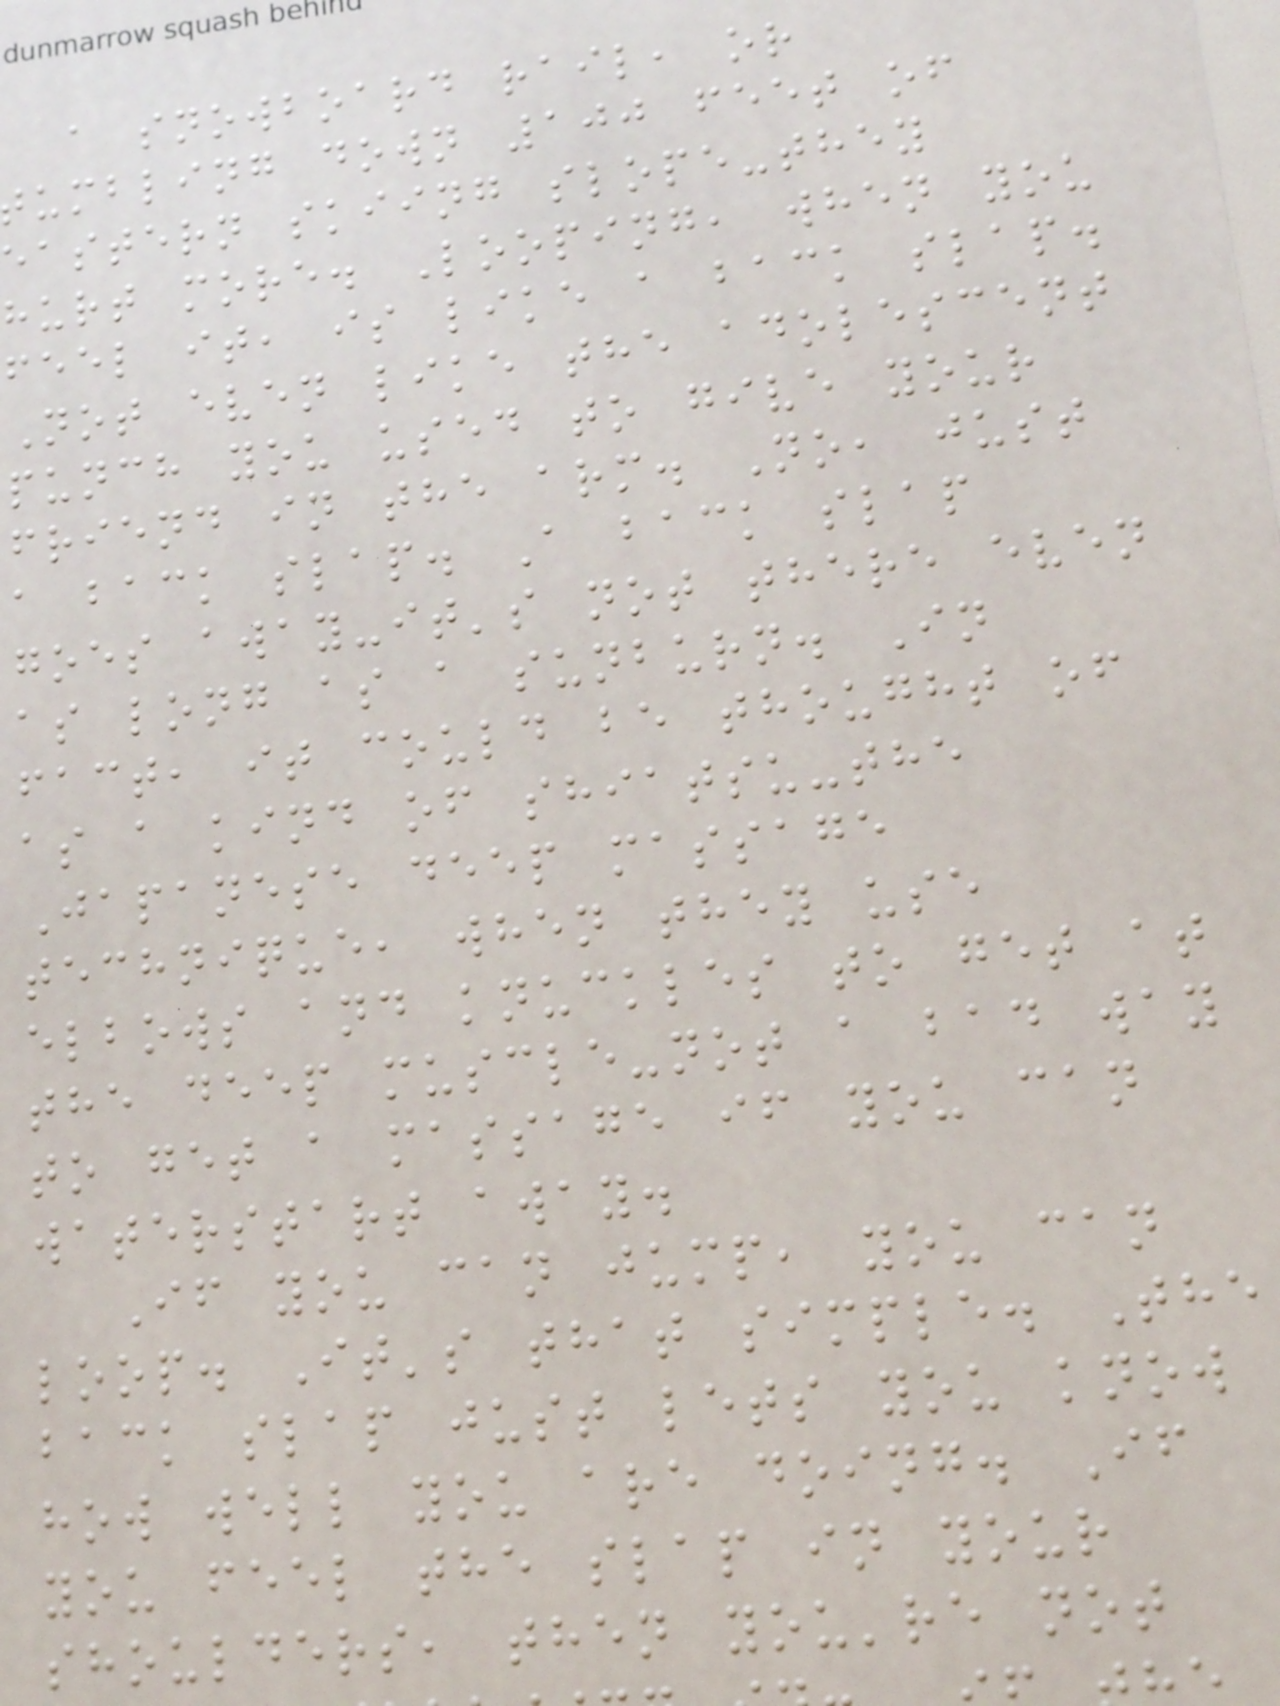a snowboard rail, or
umbling down 100 feet of
eastern skiing slope-they
hurt more. Looping, when you
feel it, is like a back slap.
Not even like the adolescent
punch you used to give your
friend in the arm. No, just
a back slap. A back slap
goes away-it's not there even
as long as a sunburn. In
fact, it could be thought of
as a kind of shiatsu-the
Japanese deep massage
technique, when they use
elbows and knuckles to get at
the deep muscle-not a bad way
to get a massage if you can
waterstart away.
If you can jump, you can
loop. It's that simple. The
back slap just lets you know
how well you are doing. If
you feel the slap in your
shoulders, then you're not
